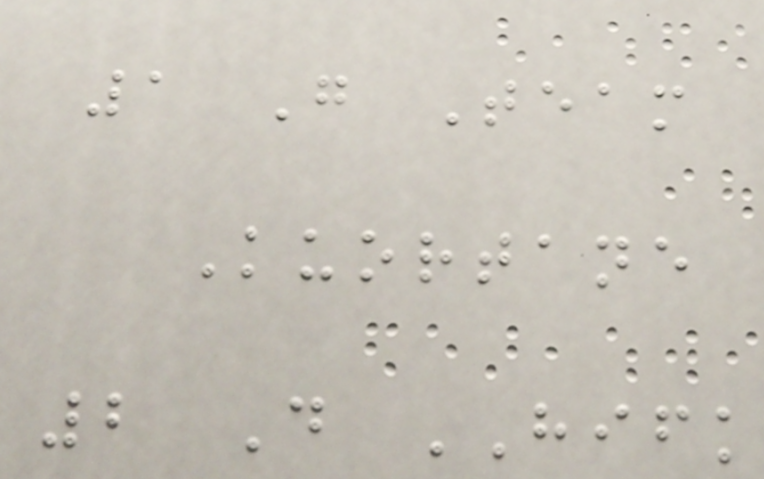1 G Team
Kuortane
2 D HIFK
